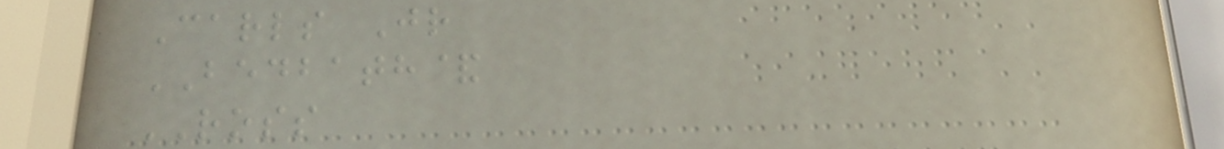Carls Jr
BEDBATH&
ROSS
